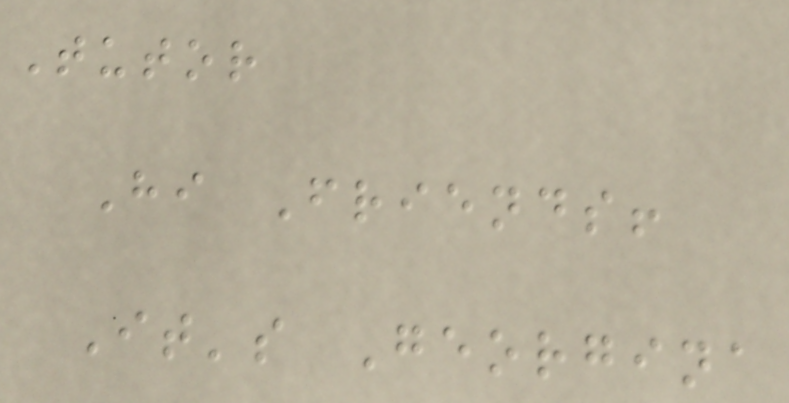Tutor
Hi Friends!
It's Georgina
